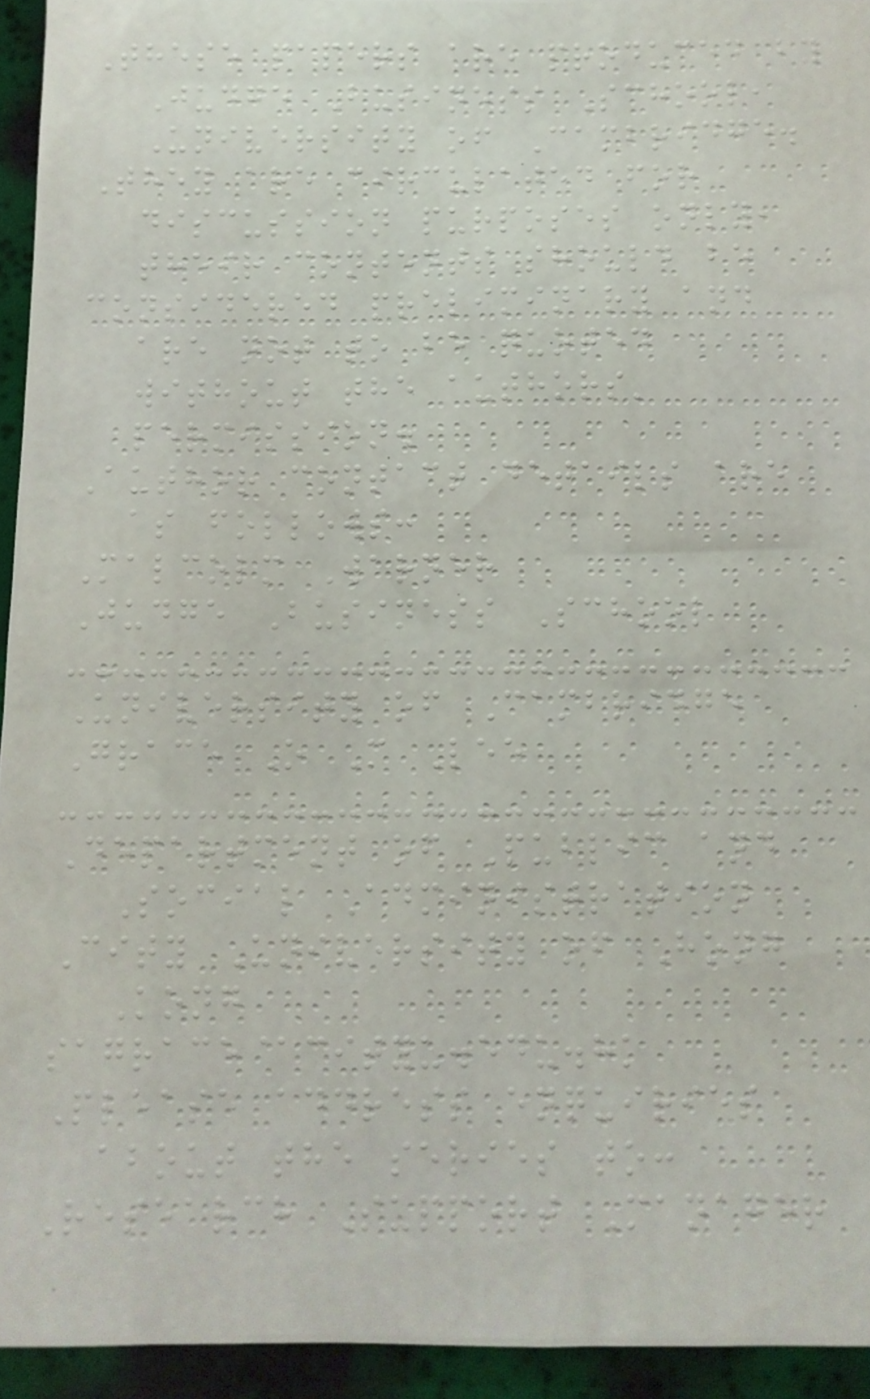These papers are produced by
Judge Business School,
University of Cambridge.
They are circulated for
discussion purposes only,
their contents should be
considered preliminary and
are not to be quoted
without the authors'
permission.
Author contact details are
as follows:
Malcolm Warner
Judge Business School
University of Cambridge
Grace O M Lee
Department of Public and
Social Administration
City University of Hong
Kong
sagrace@cityu.edu.hk
Please address enquiries
about the series to:
Research Support Manager
